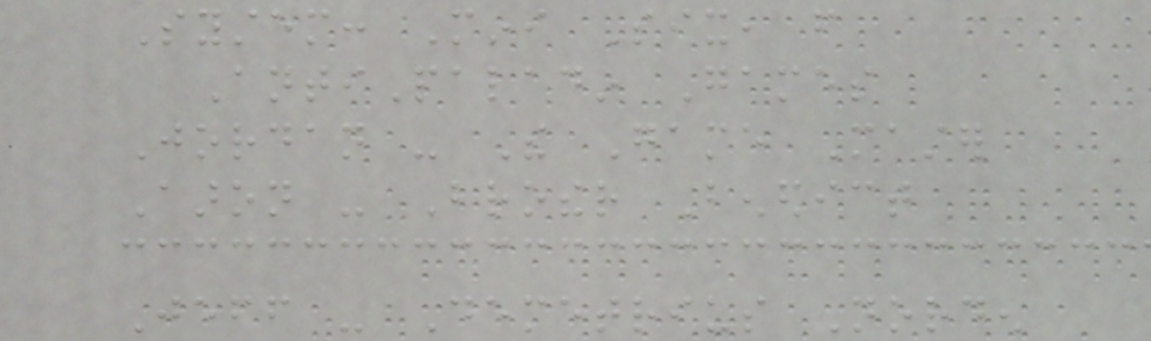System: Mini Six, from
AntiPaladin Games
Jordan - The Game Master
Aaron - Brother Benedict
Jeff - Demetrius Norden
